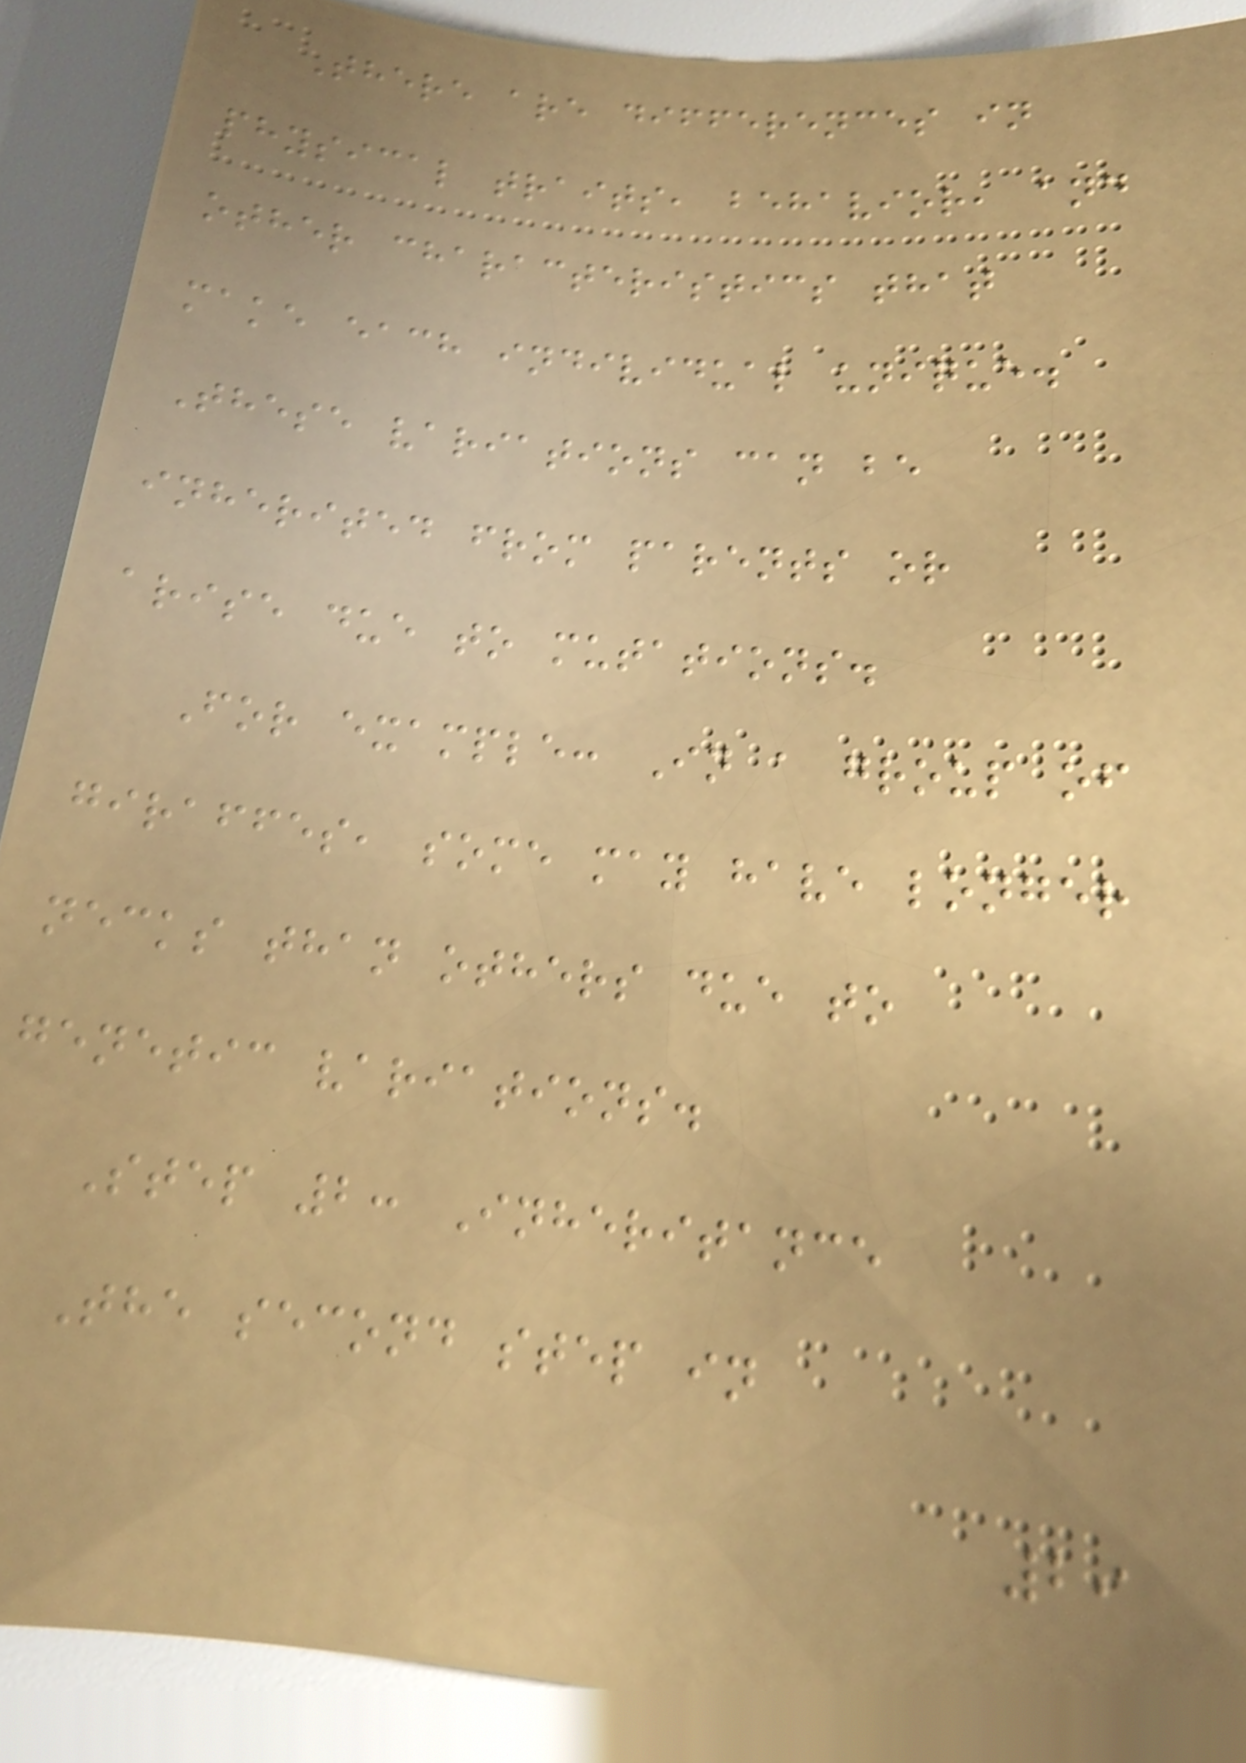There are differences in
physical traits, behavior, and
other characteristics that
make each individual unique.
These variations can be
inherited from parents or
arise due to mutations.
For example: In a group of
giraffes, some may have longer
necks than others due to
genetic variations.
Step 2: Inheritance
The second step in
29
